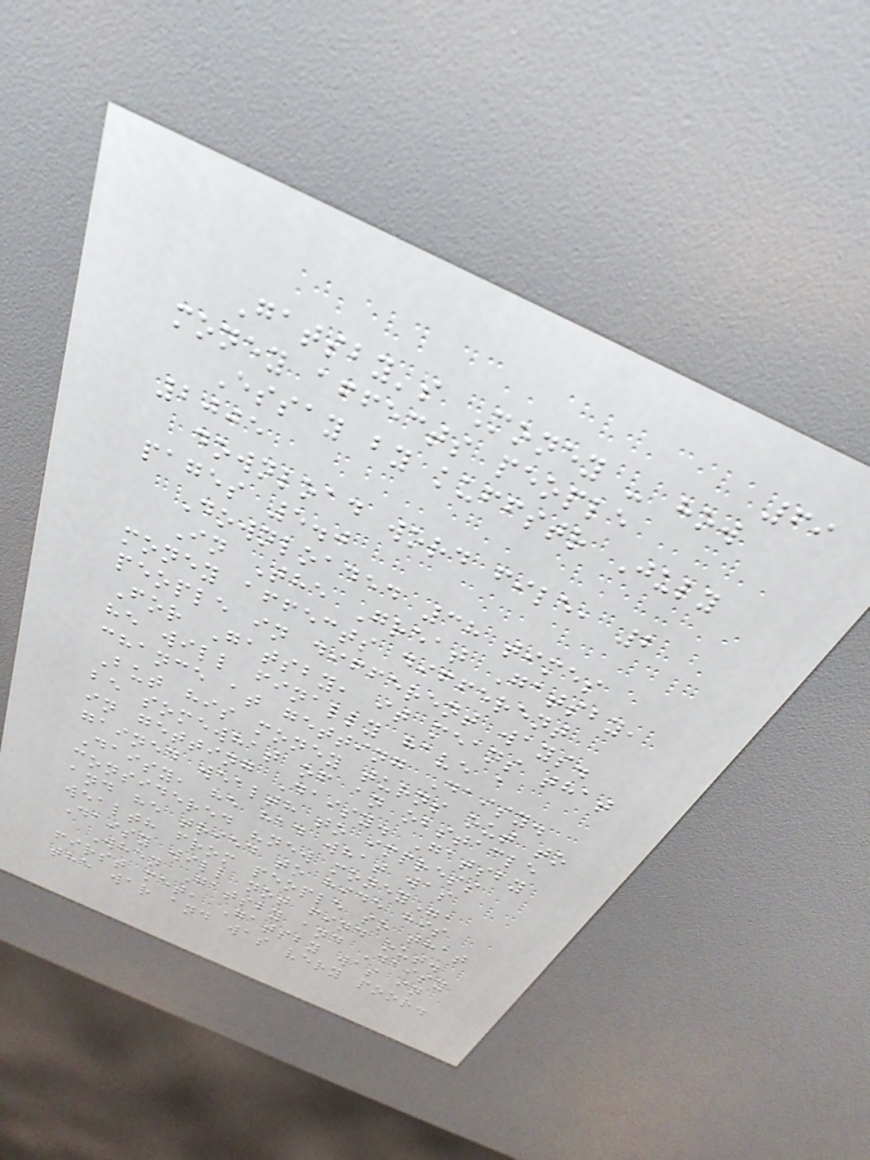69
Gatsby's Money - how
money affects people
Essay by kuffstr July
2005
download word file, 2
pages 5.0
Downloaded 38 times
In The Great Gatsby,
money affects different
people in different ways.
For Gatsby, it means that
he will finally have a
chance at getting Daisy.
But his money turns out to
be somewhat of an obstacle
in getting Daisy. Gatsby
gained wealth to impress
Daisy, he had what was
considered "new money",
and he tried to hide his
wealth from people so that
Daisy will not find out.
When Gatsby and Daisy
first met, Gatsby was in
the war and was very poor.
